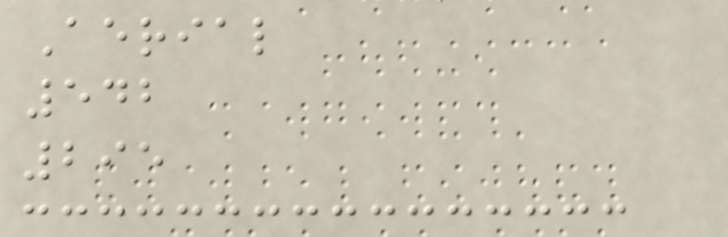Aerial
542
295
